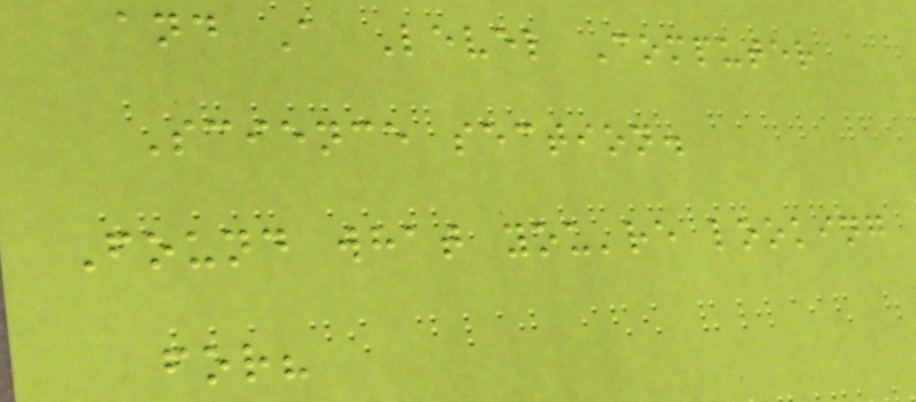and A Level Computer
Science section.
Found what you're looking
for?
